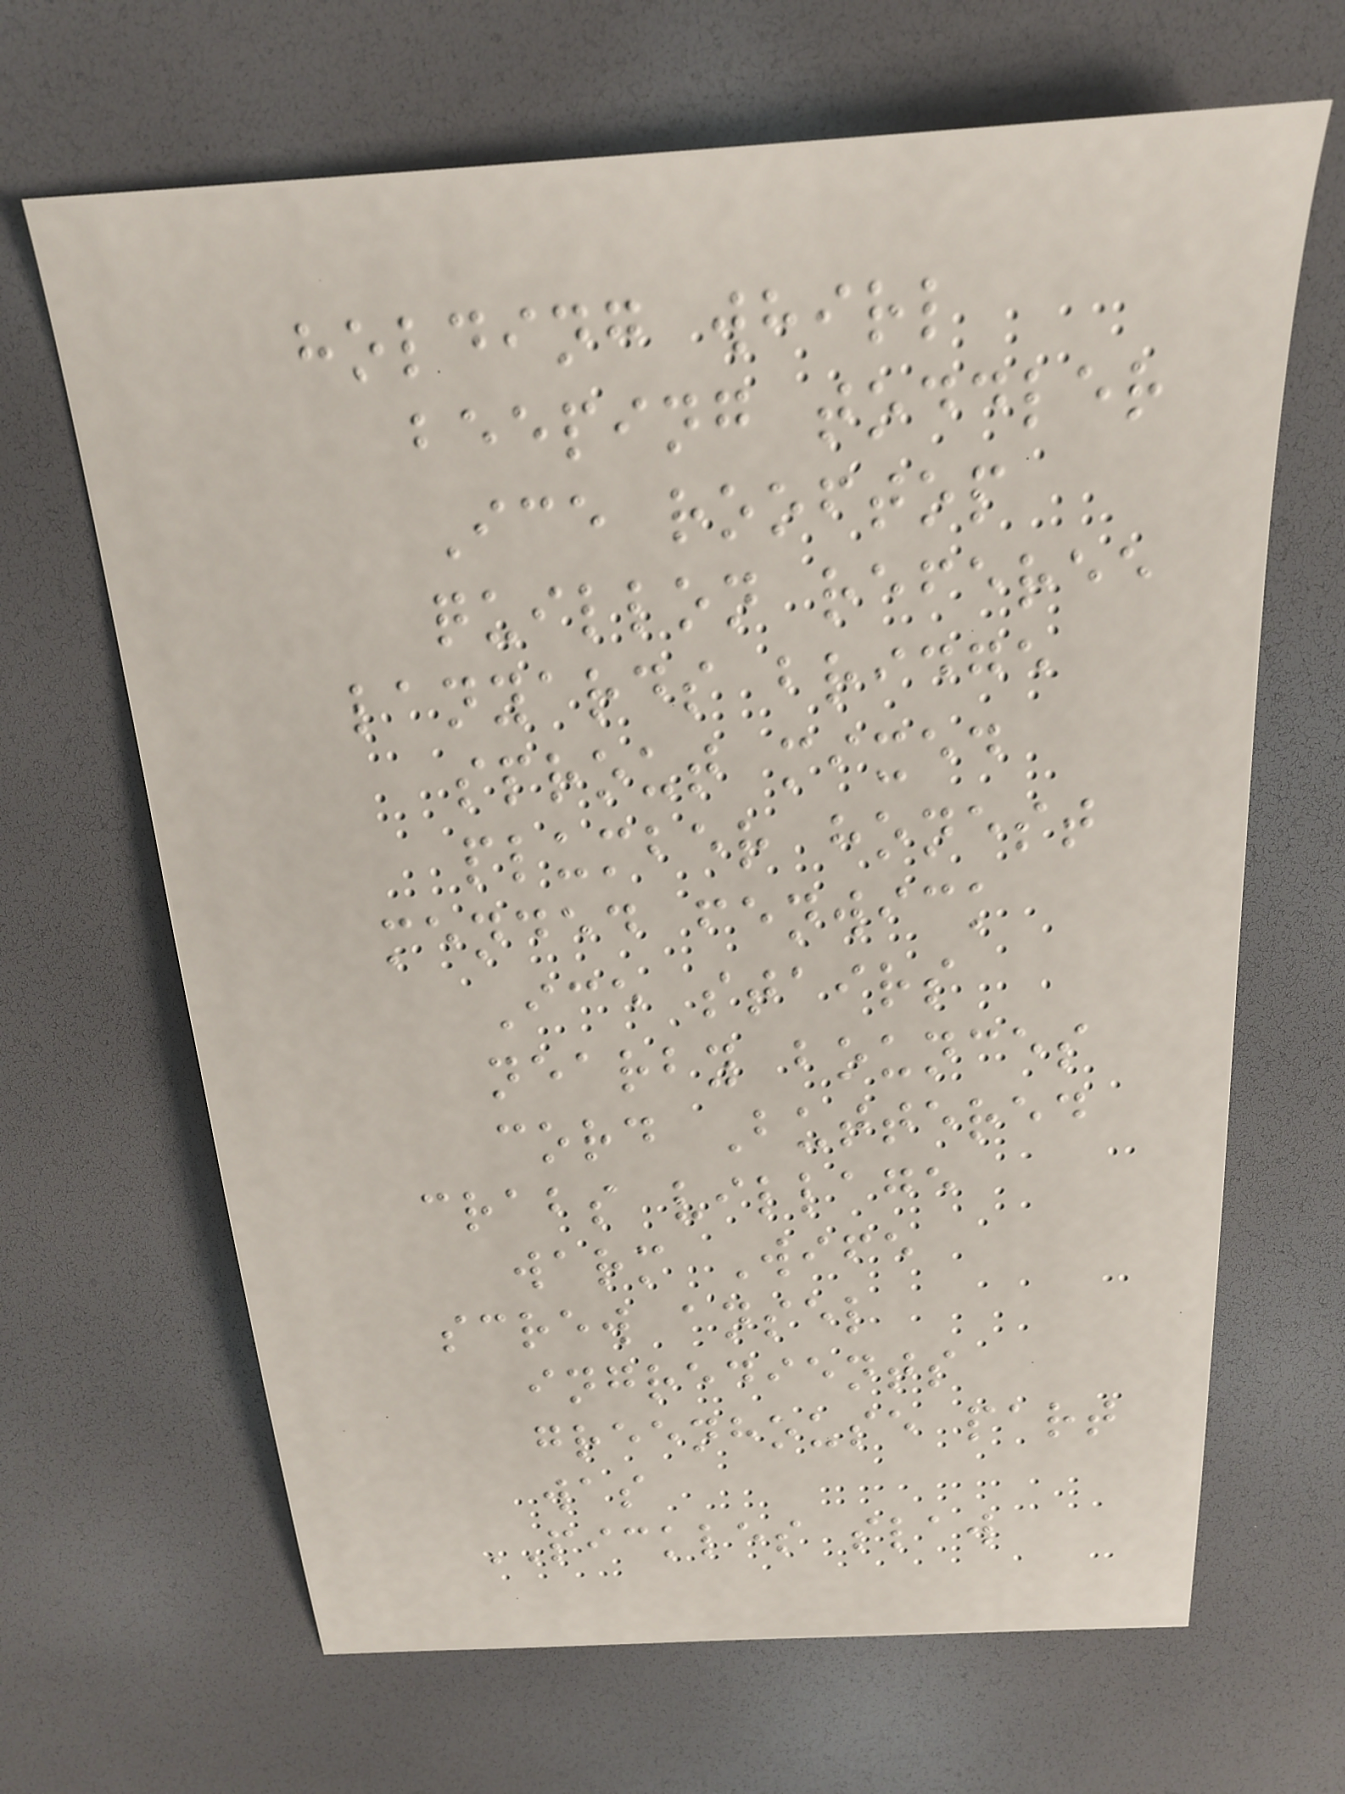holding whirl
beeping toddler
Ice rooftop
quillon referee
lanyards bridge
sprout mixed
plumber honest
mended fenwick
Ice stairs
nearby bounces
cord Buttered
crabs village
warm Wife
screw ansel
ingredients
greenhouse part
was
PICKLES slaw
